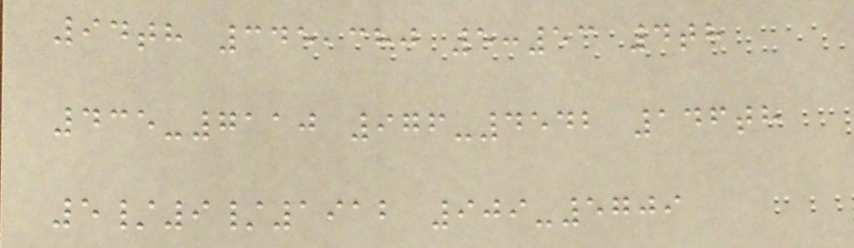94th 345,380 5:53 4th
435-7110 976-4542 146th
5/9/1912 909-5709
